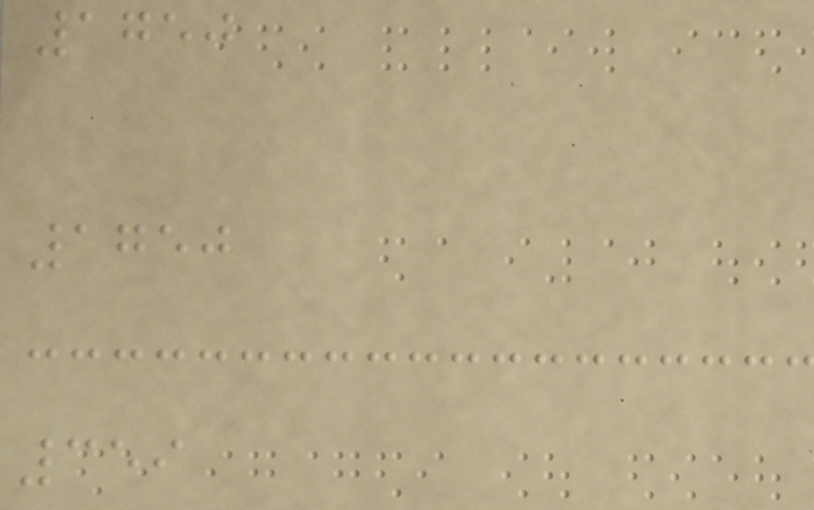1750
1750
359
